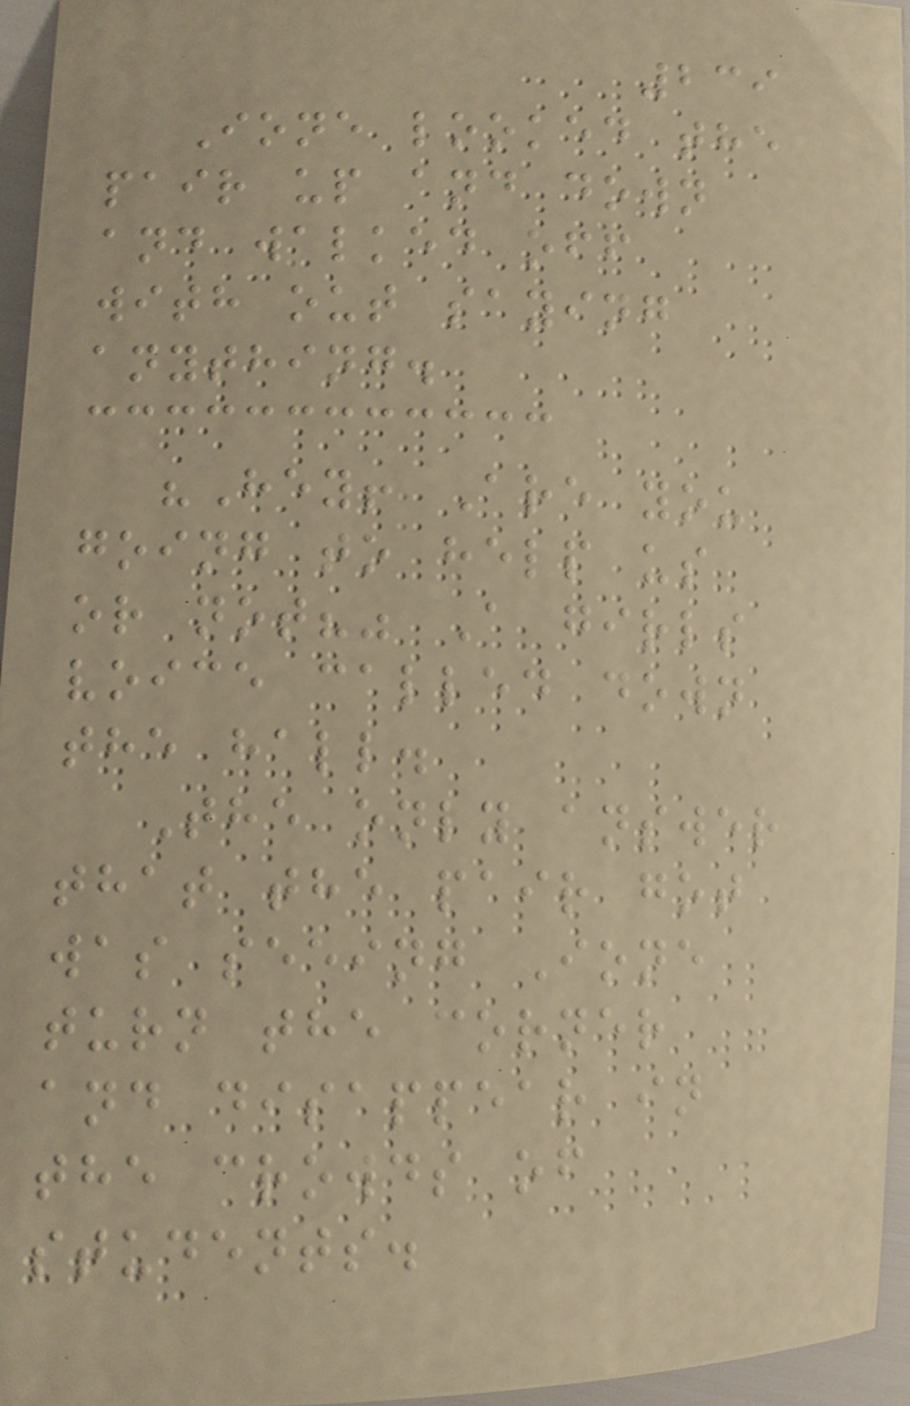239
Ione looked the
pair up and down
and walked off
with out saying
anything.
"Hey! Are you
going to help us
or not?" A girls
voice called down
the hall.
The only answer
that the pair got
was seeing Ione
turn the corner
and disappear in
the crowds of
students.
